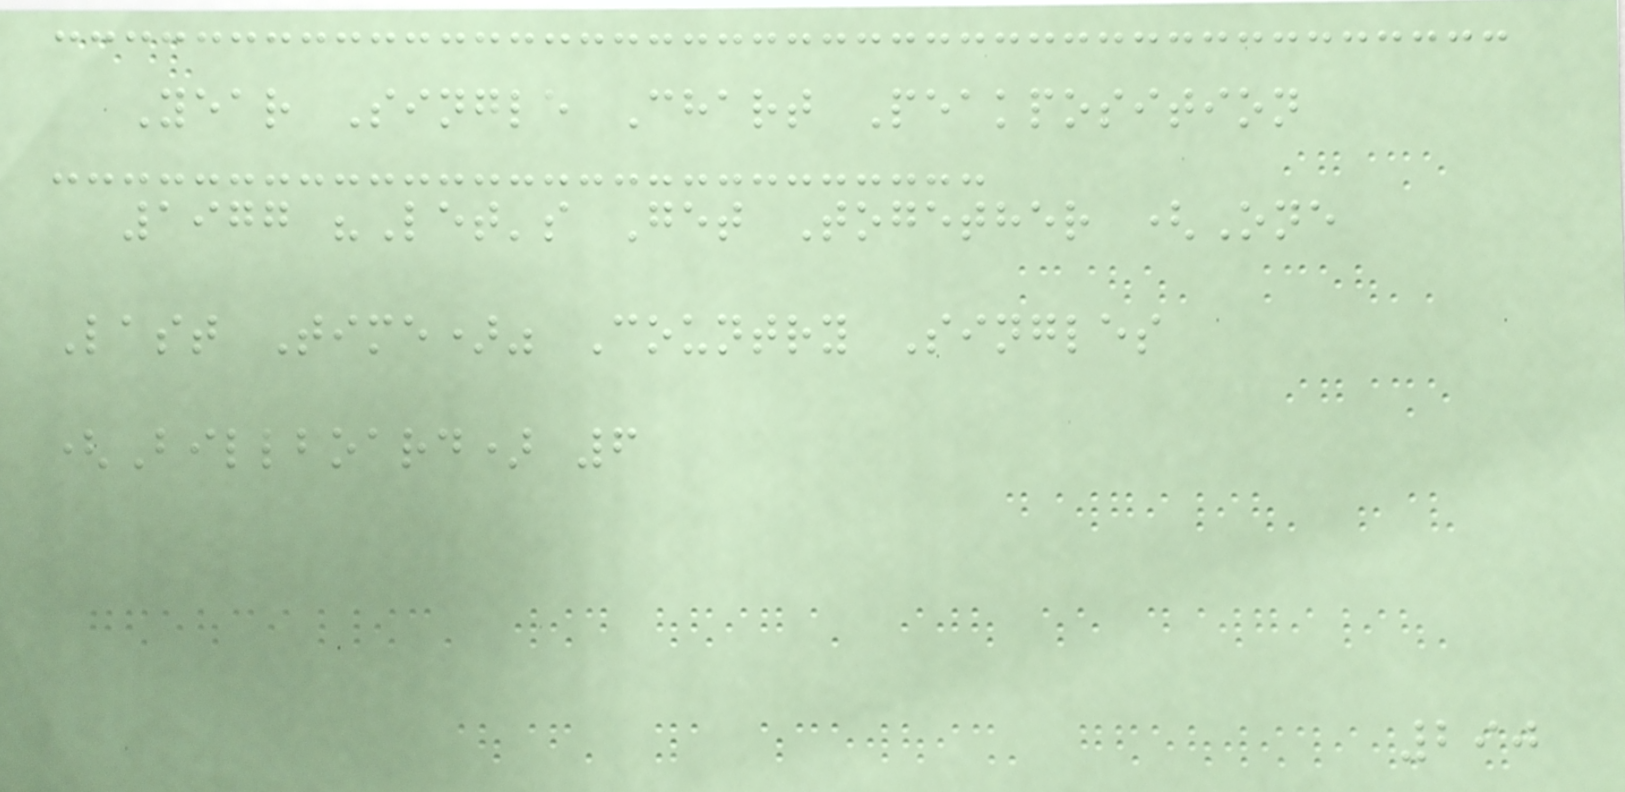Year Single Chart Peakposition
1977 "Let's Get Together (One
Last Time)" Country Singles
(Billboard) 6
290
